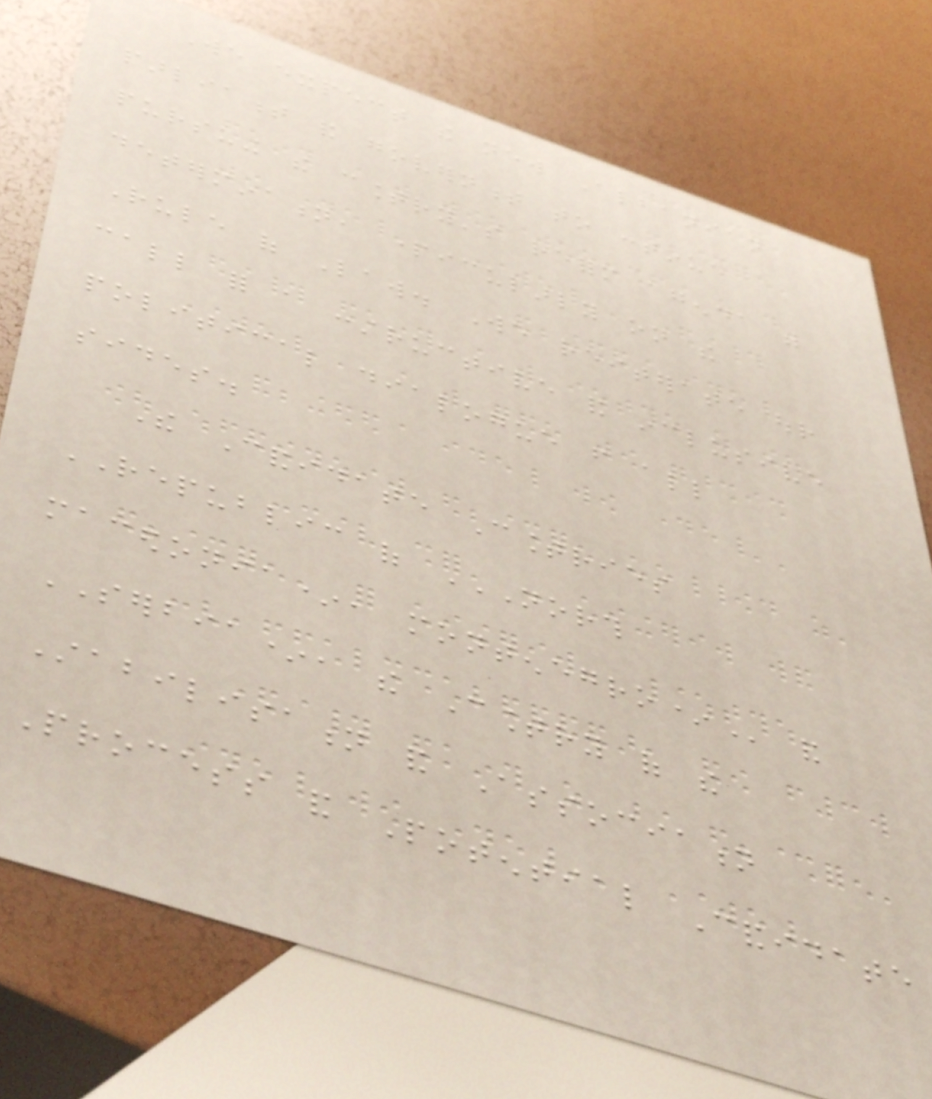We expect the new Albanian
parliament and government to continue
pursuing the country's reform agenda with
determination, particularly on the
Rule of Law. We reiterate our
call for a constructive and inclusive
political dialogue from all
sides.
The Candidate Countries
REPUBLIC of NORTH
MACEDONIA*, MONTENEGRO* and
SERBIA*, the Country of the
Stabilisation and Association
Process and Potential Candidate
